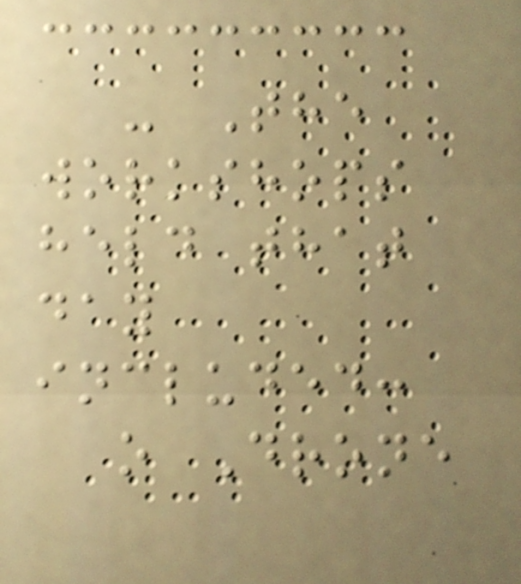- The
workshops
held that
day
included:
o Drone
